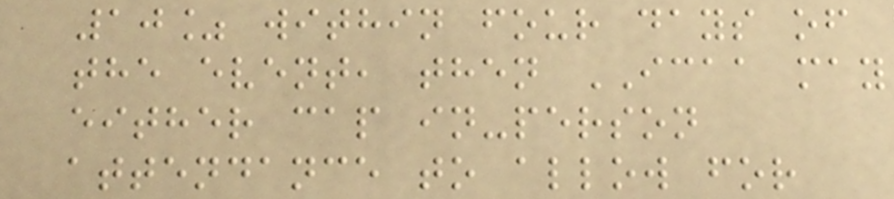10% within four days of
the event, then ICAA may
either cap in-person
attendance to allow for
